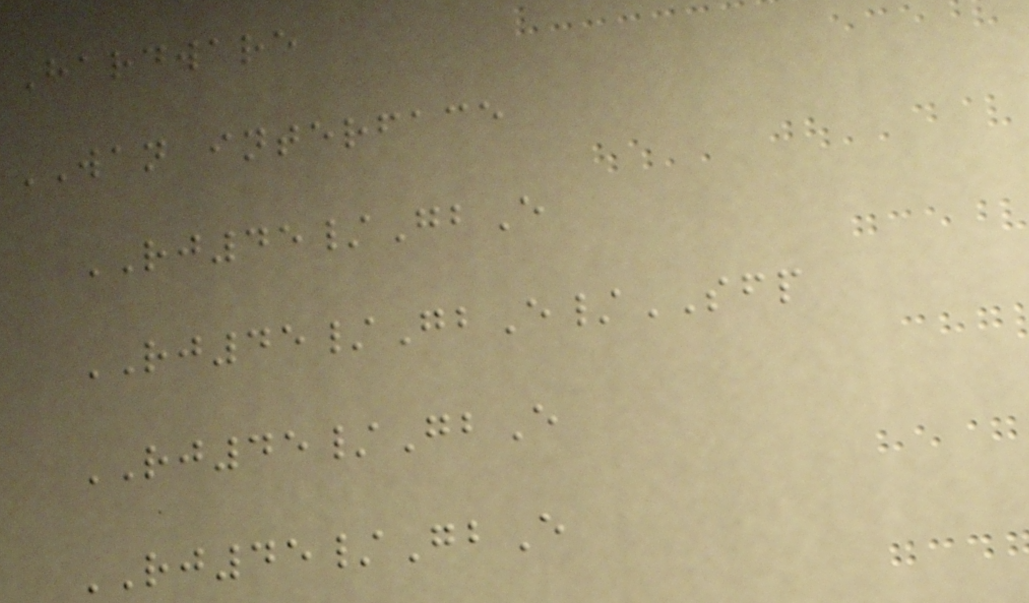Hardware
WAN interface
RJ45/GbE
RJ45/GbE/SFP
RJ45/GbE
RJ45/GbE
